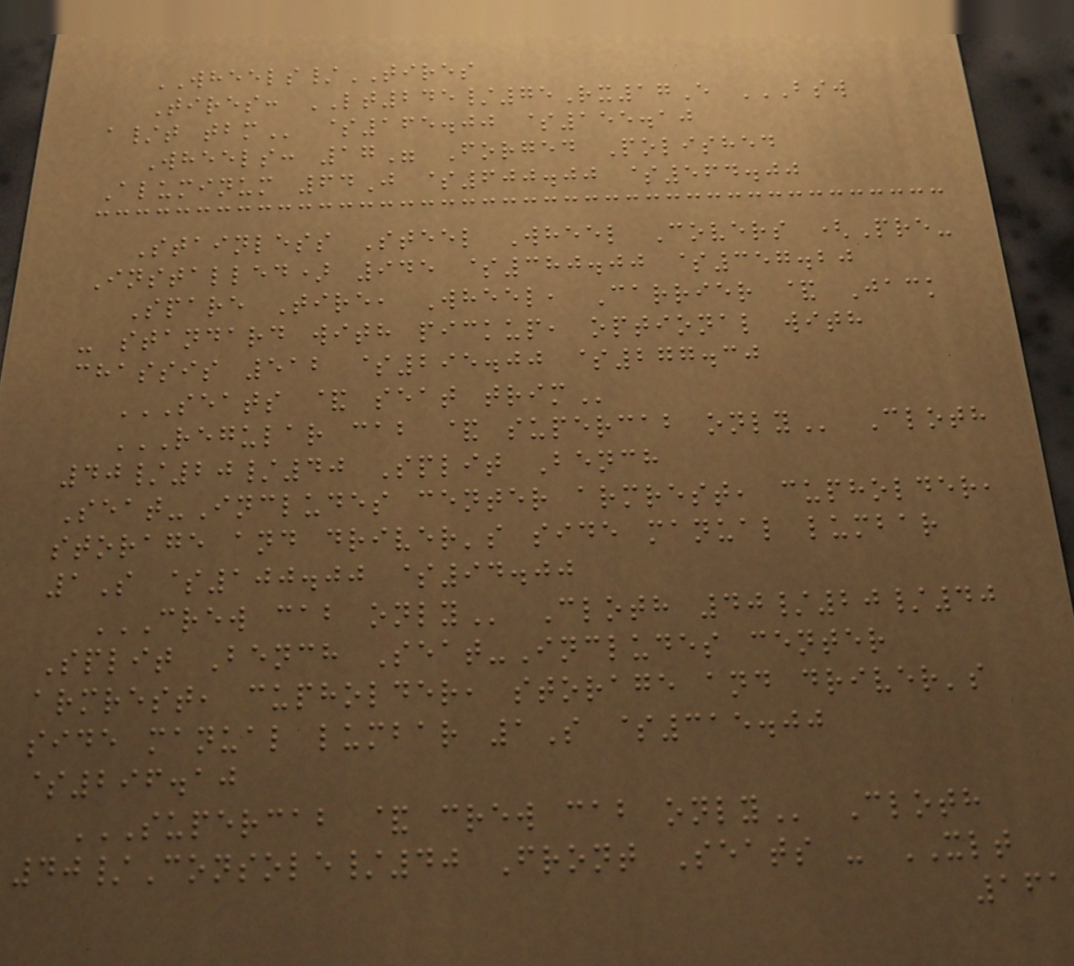WHEELS/TIRES
Tires: LT245/75Rx17E BSW
A/T TBM $165.00 $155.10
Wheels: 17" Forged Polished
Aluminum 64J $600.00 $564.00
Stainless Steel Wheel Covers (Pre-
Installed) 945 $380.00 $357.20
Spare Tire, Wheel, Carrier & Jack
- standard with pickup, optional with
chassis 512 $295.00 $277.30
SEATS & SEAT TRIM
REGULAR CAB & SUPERCAB ONLY Cloth
40/20/40 Split Bench
Seat-Includes center armrest, cupholder,
storage and driver's side manual lumbar
1S $100.00 $94.00
CREW CAB ONLY Cloth 40/20/40
Split Bench Seat-Includes center
armrest, cupholder, storage and driver's
side manual lumbar 1S $315.00
$296.10
SUPERCAB & CREW CAB ONLY Cloth
40/Console/40 Front Seats - XLT
161
